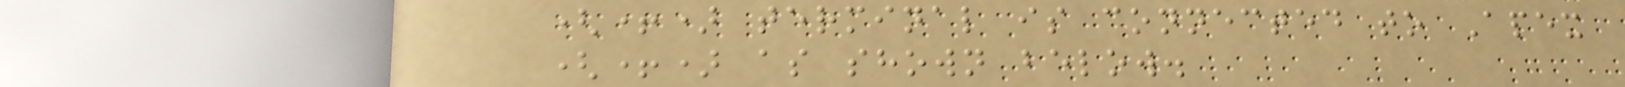(+) terminal is connected to Apex
(+) as shown below.
